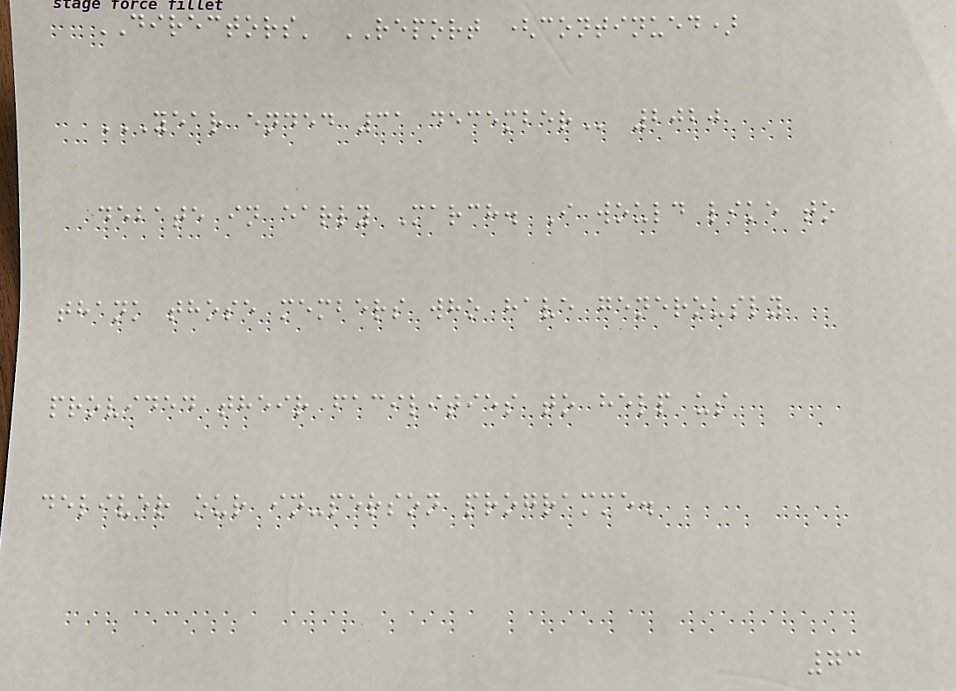DIRECTORS' REPORT (continued)
YEAR ENDED 31 DECEMBER 2020
debate in early March. I would like to
thank those members who have generously
provided their facilities to help us
deliver our in-person programme.
73
